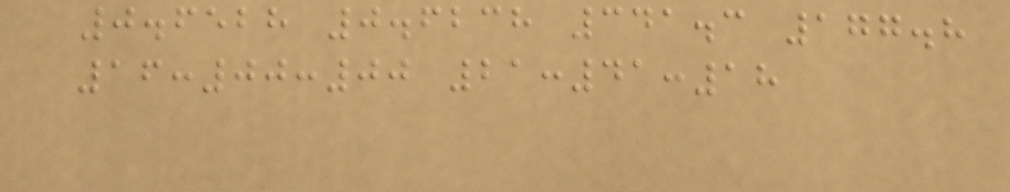0.6528 0.6238 341.3 177.8
16:00:00 21:41:18
